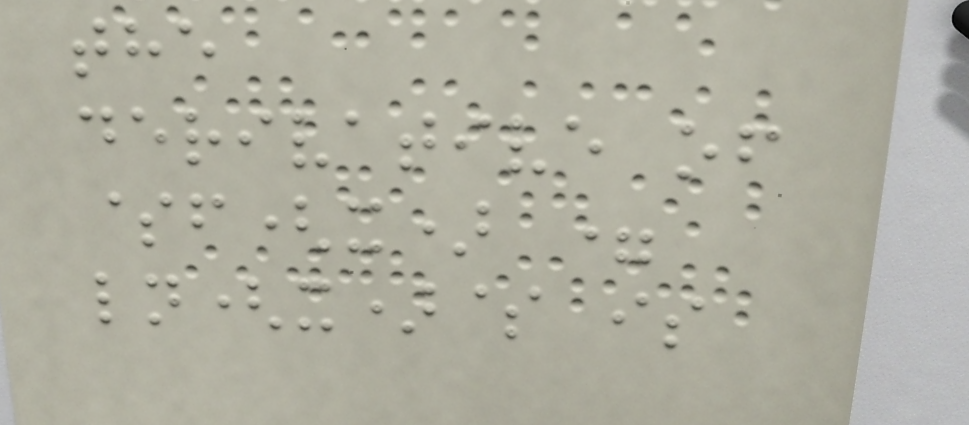the
derivative of
$f(x) =
ln(x)$ is
